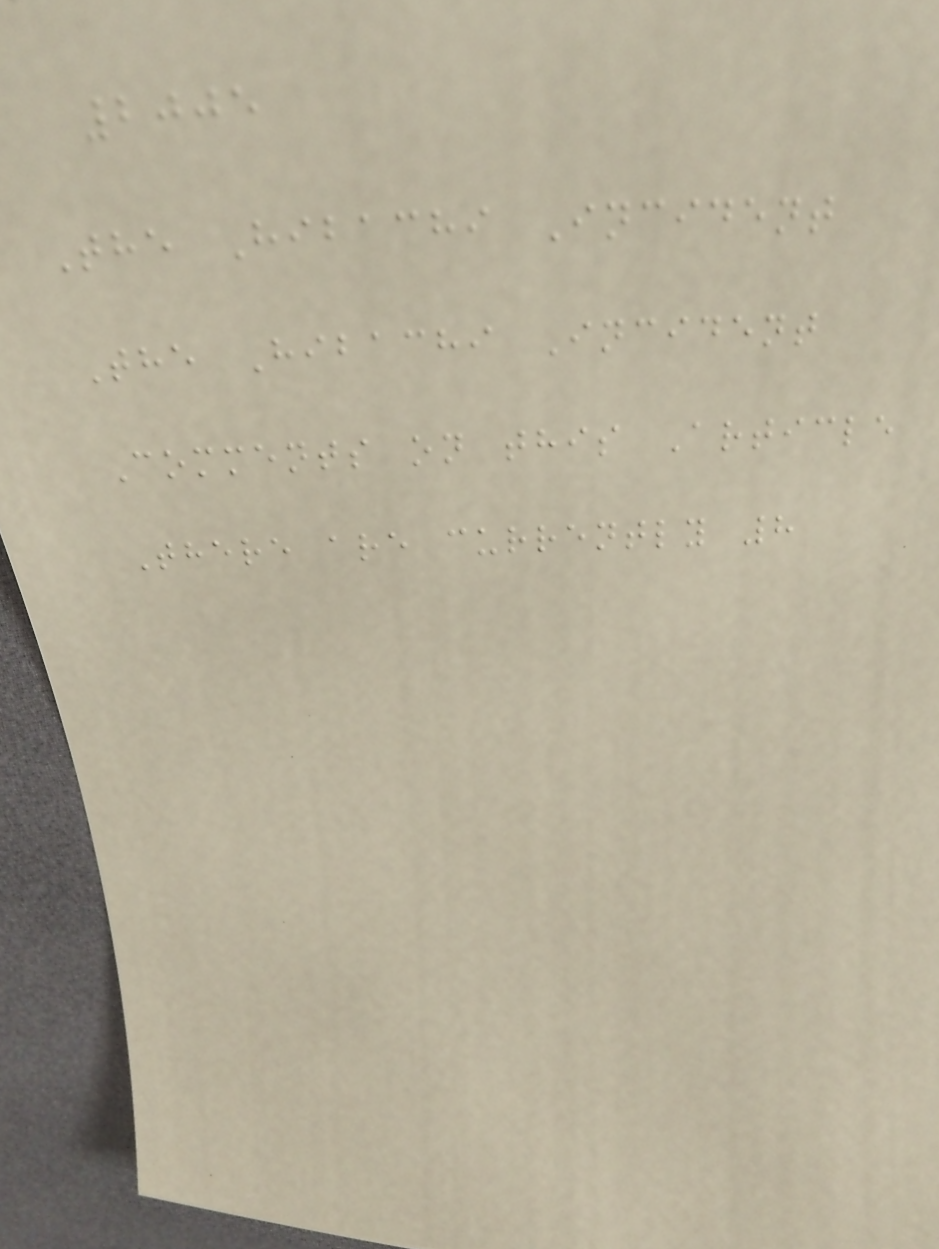2005
The Hibachi Incident
The Hibachi Incident
Comments on this Article
There are currently 8
